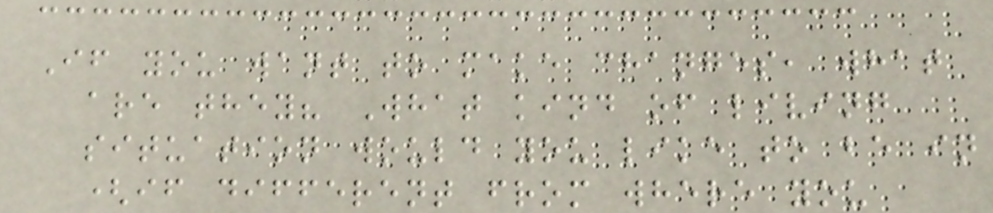If you want to make changes, what
are they? What kind of living
situation would you like to be in
(if different from where you
